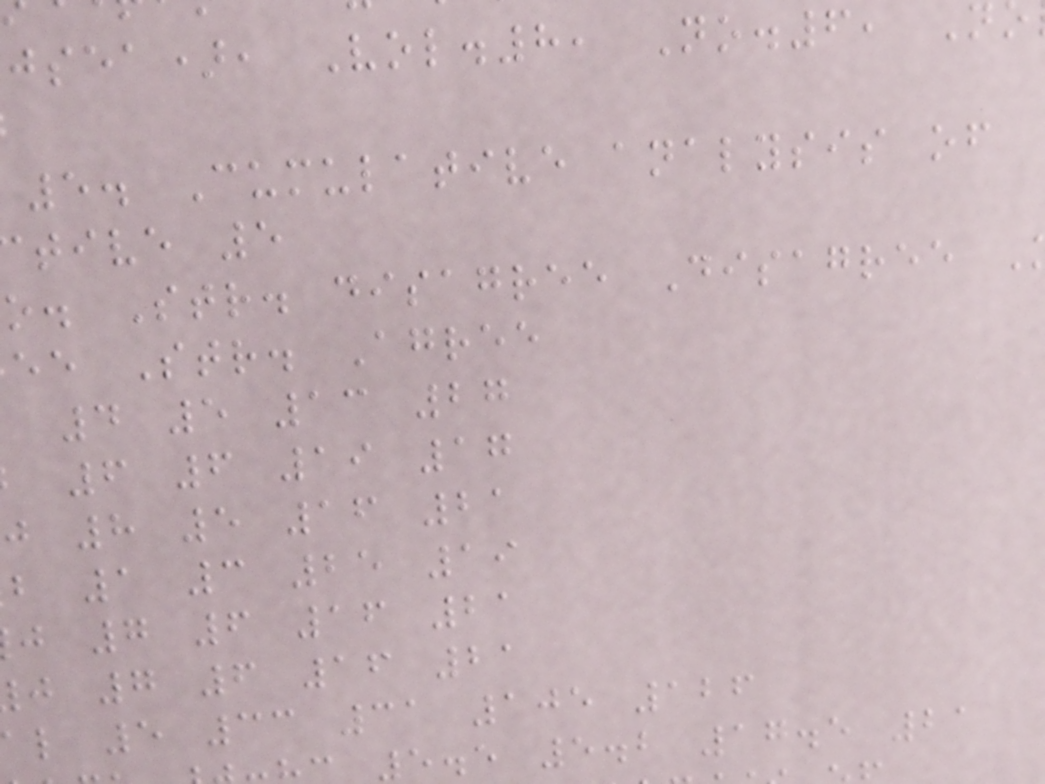jsea), Vol.8, No.6,
5. Cumulative analysis of
tive 5
o. Str. disagree Disagree
ee Str. Agree
4 5 13 27
6 6 19 17
j 8 5 16 21
b 1 3 25 19
j 7 6 16 21
j 7 6 16 21
l 5 33 31 105 126
5.5 5.2 17.5 21
